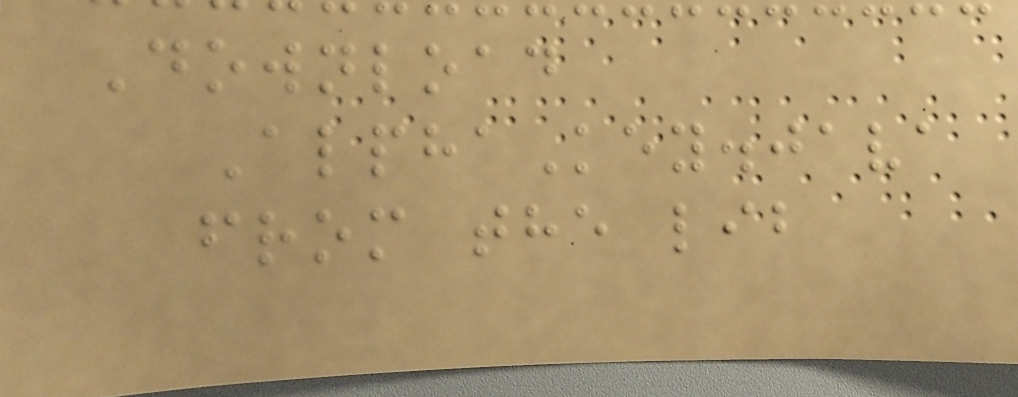Download
AlphaKey.java
from the lib
